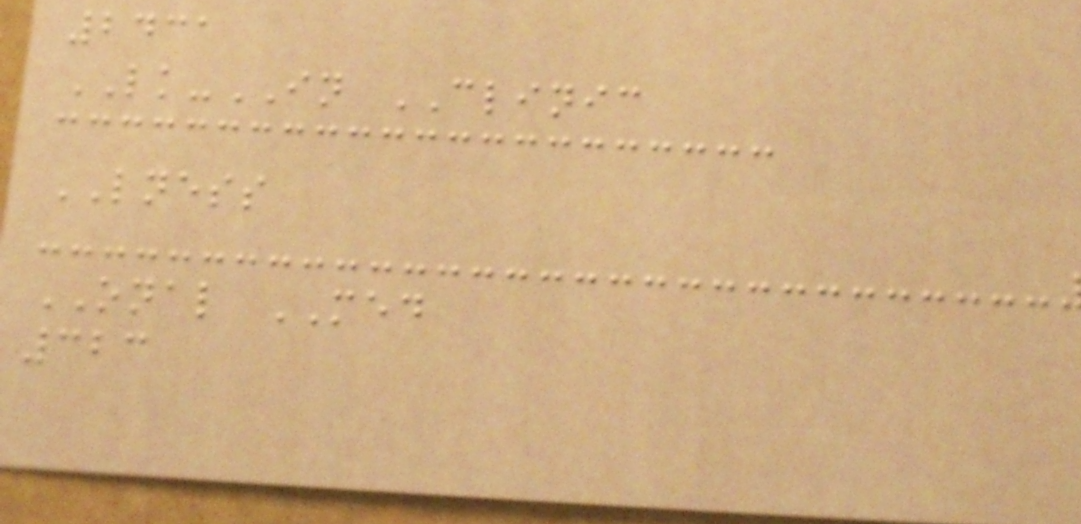2431
LK-IN CLINIC
LNESS
ONAL MED
323
